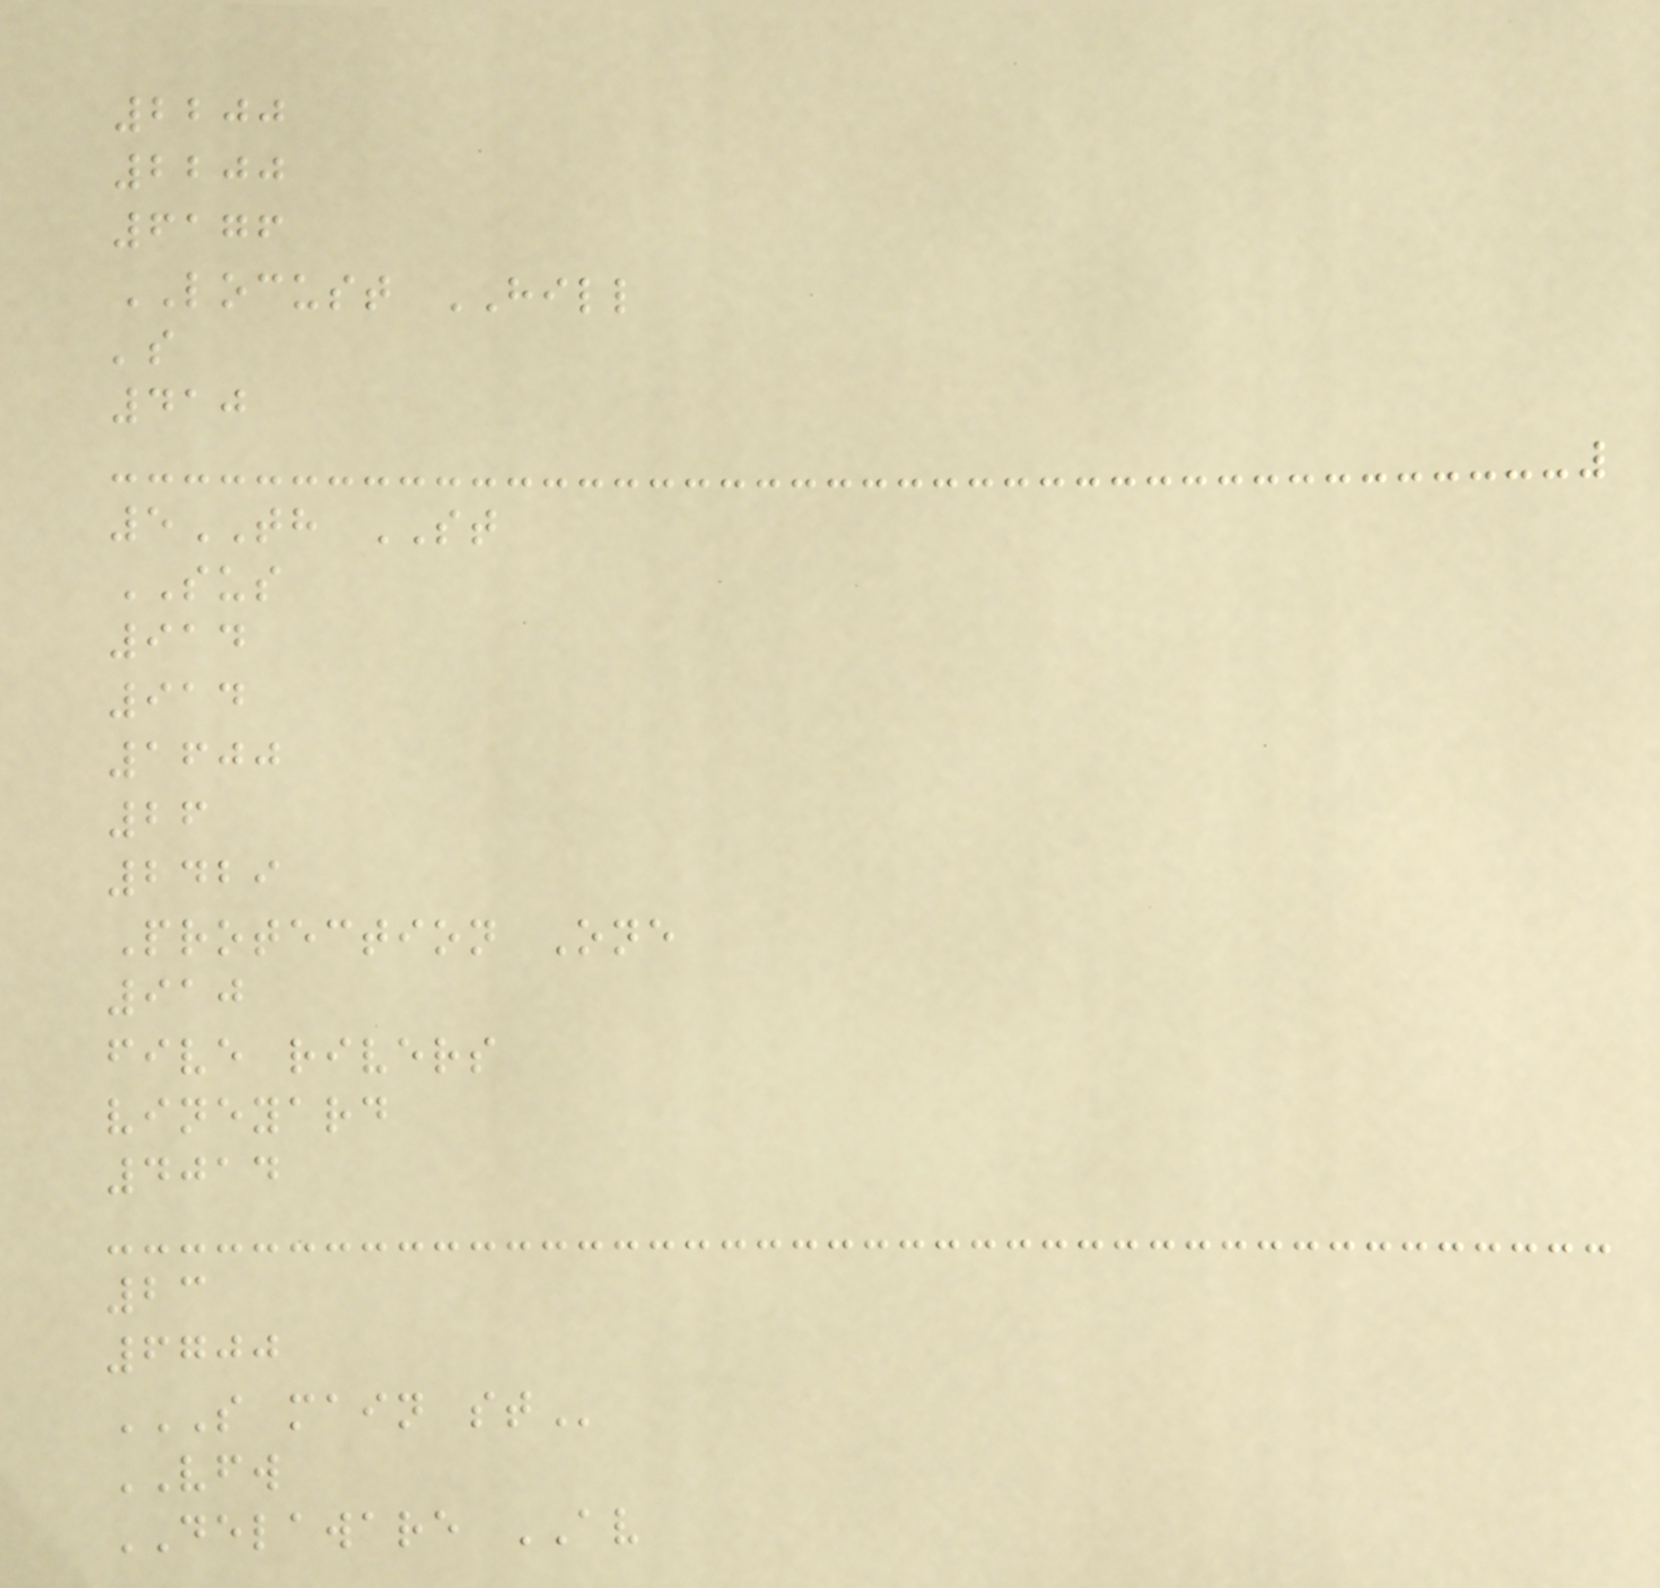2200
2200
6176
LOCUST HILL
's
410
5TH ST
SUS
914
914
1600
26
2429
Protection One
910
five rivers
vineyard
4014
23
6700
S MAIN ST
VFW
DELAWARE AV
